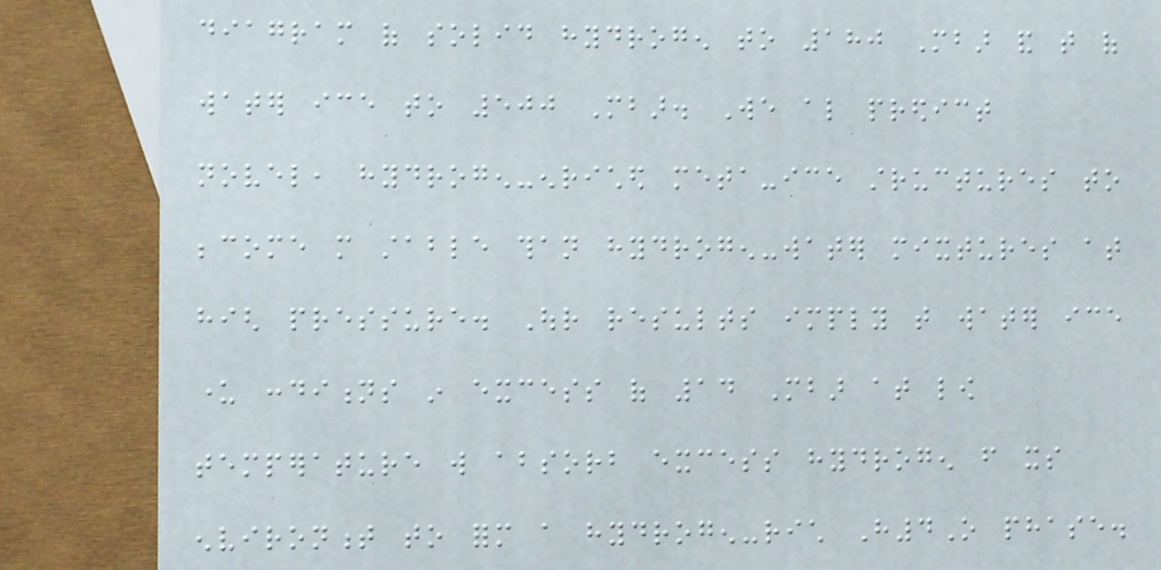diagram of solid hydrogen to 180 Mbar and that of
water ice to 500 Mbar. We also predict
novel, hydrogen-enriched meta-ice structures to
become more stable than hydrogen-water mixtures at
high pressure. Our results imply that water ice
under conditions in excess of 14 Mbar at low
temperature will absorb excess hydrogen from its
environment to form a hydrogen-rich H4O phase.
